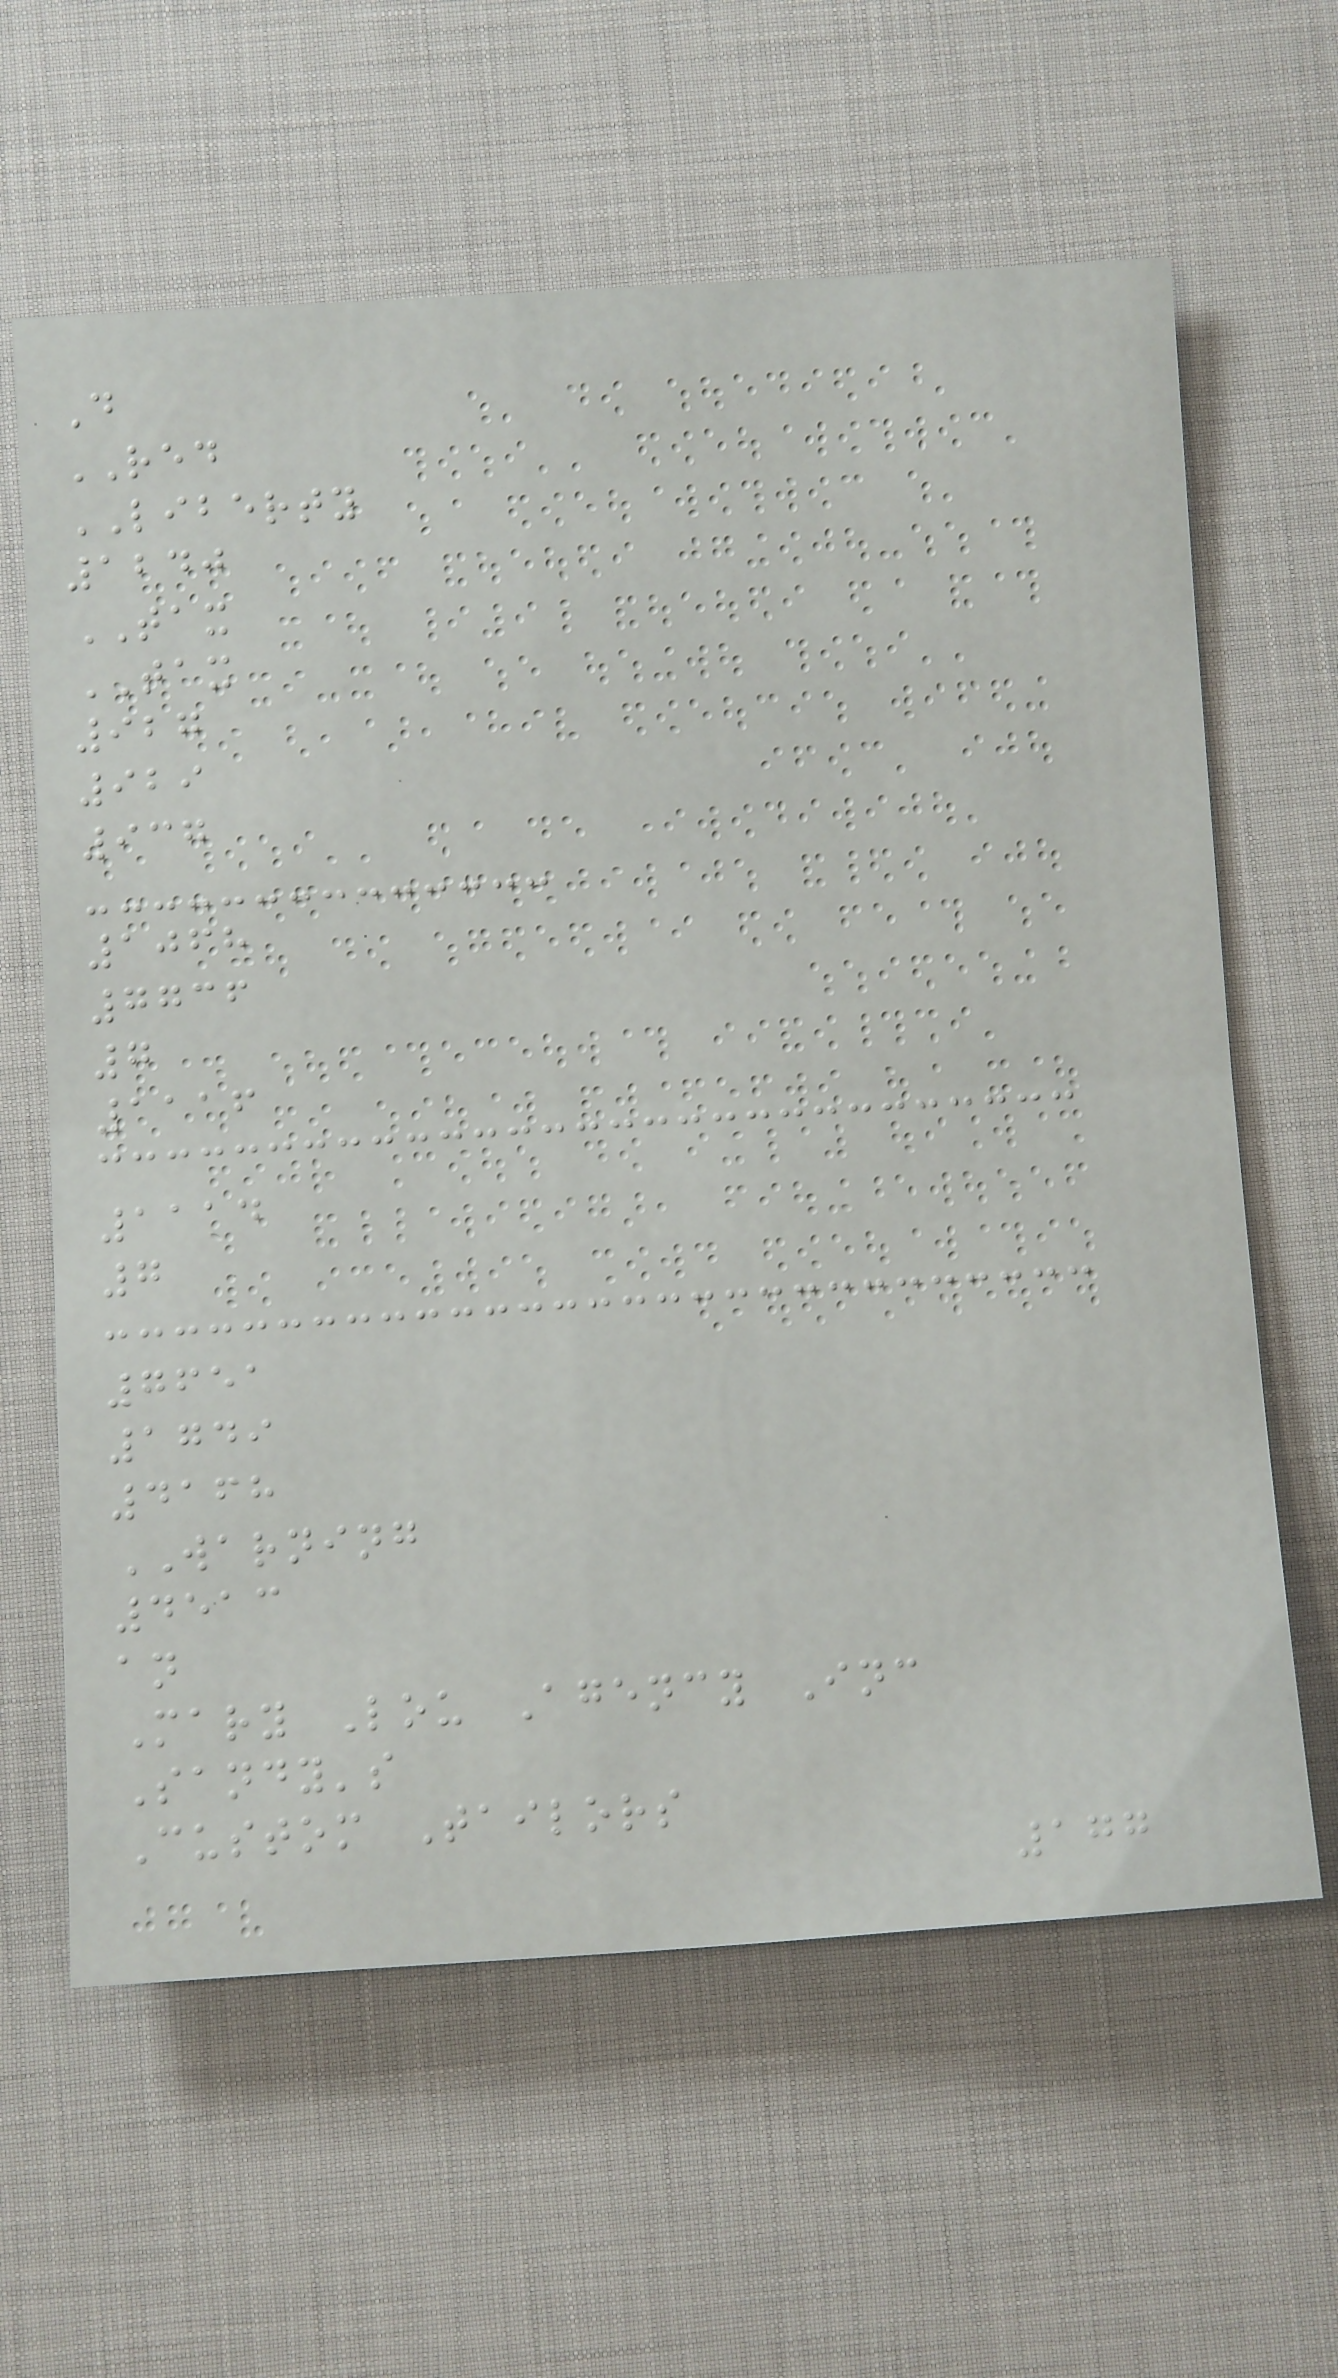D
RED
LIBERTY
1240
TAX
TAX
927
929
937
1068
7736
7
1116
1114
7
7651
1749
4168
WARNING
4513
an
Mary Lou Agency Inc
Sandy's
Custom Tailors
177
